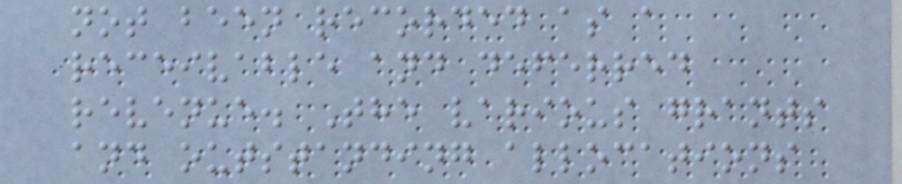not been recorded as a
receivable and deferred
revenue. The various grants
and outstanding allocations
